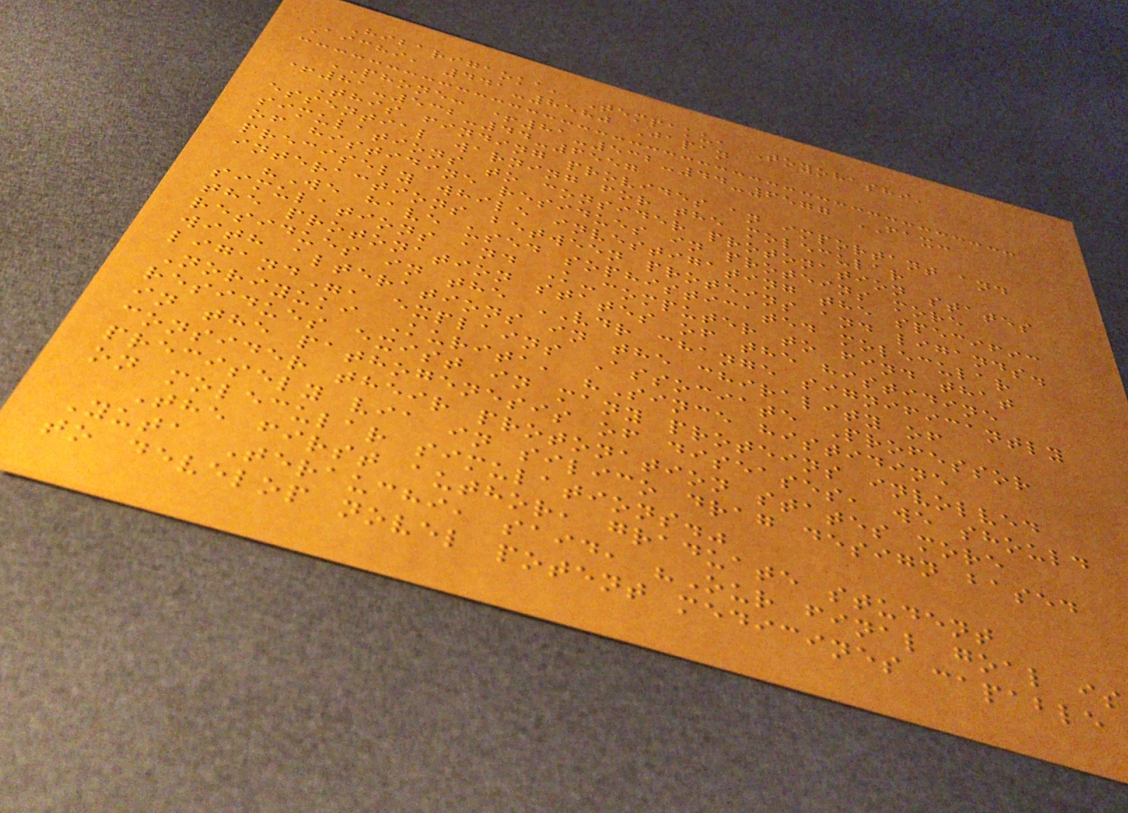Hibarigaoka, Tempaku, Toyohashi,
Aichi, 441-8580 Japan
PHONE: +81-532-44-6577 FAX:
+81-532-44-6557
This finding provides an important and
essential warning for the molecular
simulations to consider protonation states
of histidine residues in proteins more
precisely while investigating the specific
interactions between proteins and ligands.
"We have used sophisticated molecular
simulations and K-computer to find that
the protonation states of the histidine
residues in the VDR change significantly
with alterations in the chirality of
ligand", explains Associate Professor
Noriyuki Kurita, "Since histidine
residues exist in many proteins involved
in the pathogenesis of diseases, we should
consider their protonation states more
precisely via in silico drag design based
on molecular simulations."
The first author, graduate student
Yuta Terauchi, said, "Our final goal is
to develop novel potent medicines capable
